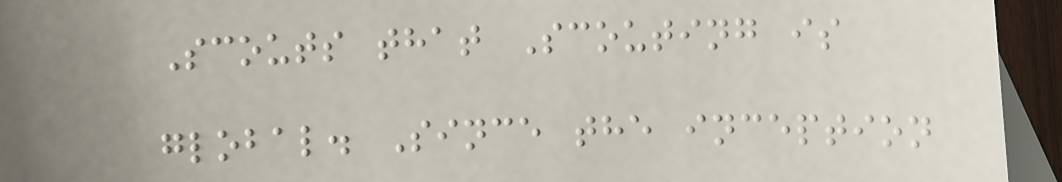Scouts that Scouting is
global. Since the inception
